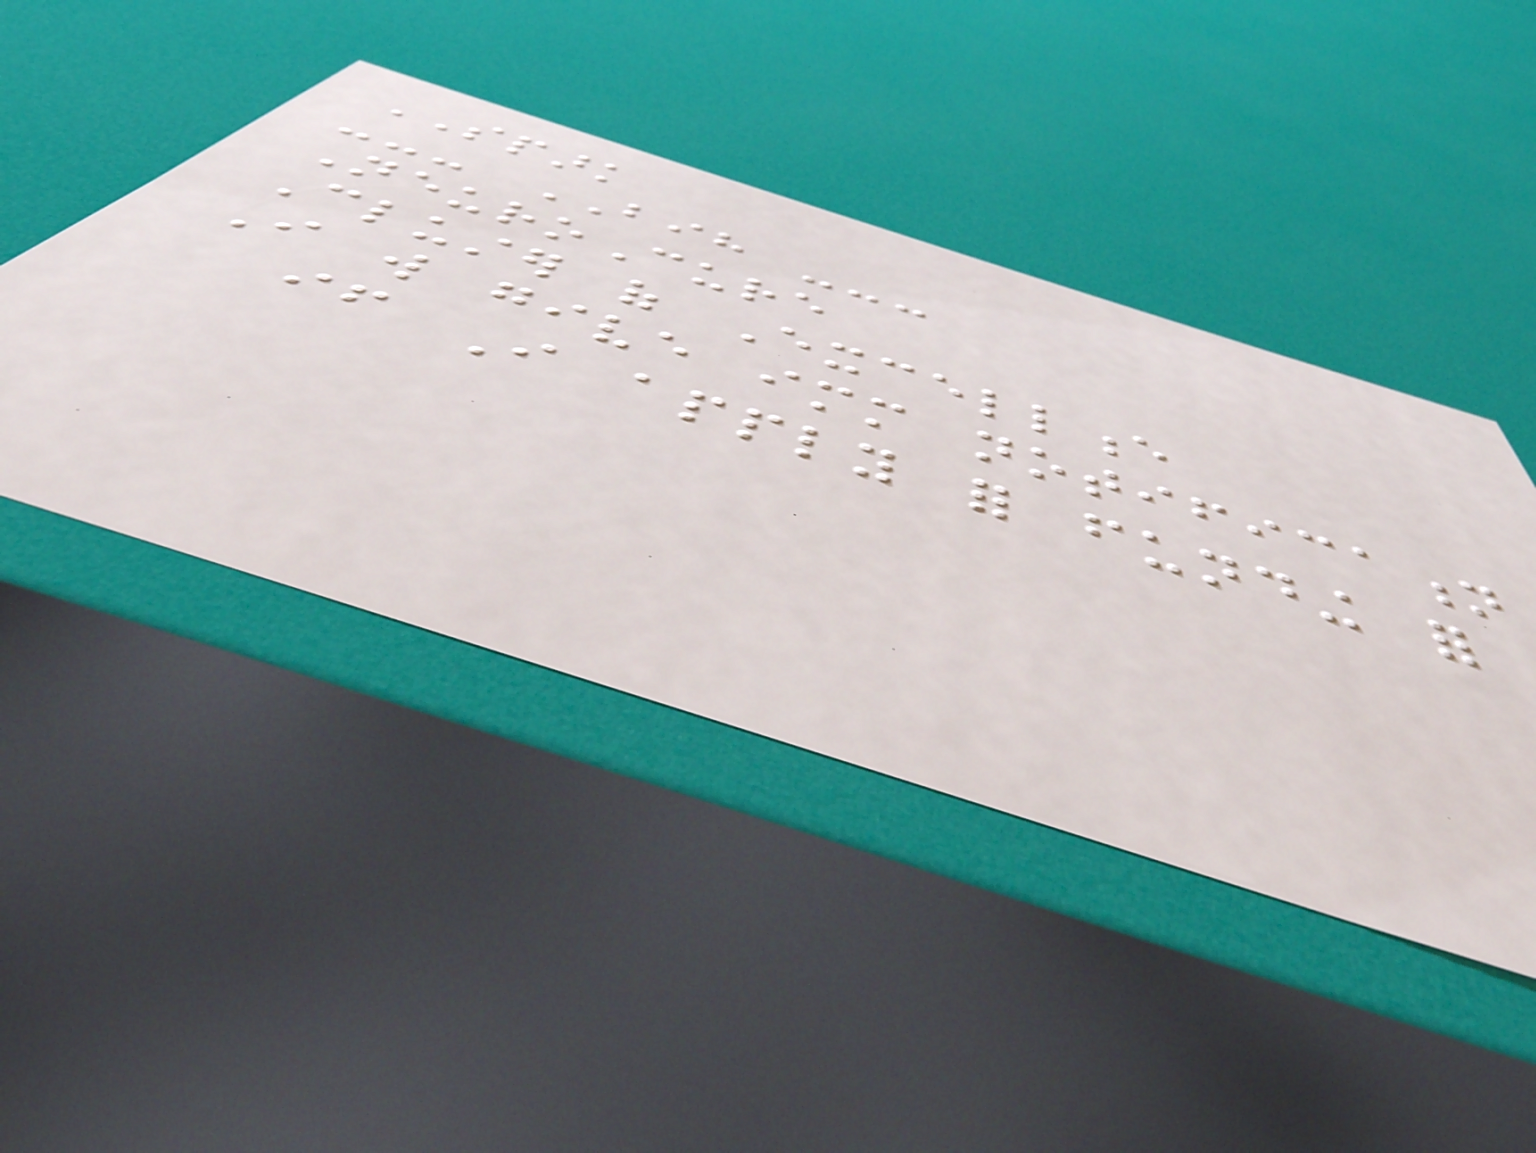SPARK
--- BIH ---
NeuroCure
Cluster of Excellence
I will give immediate notification
if I apply for funding for
